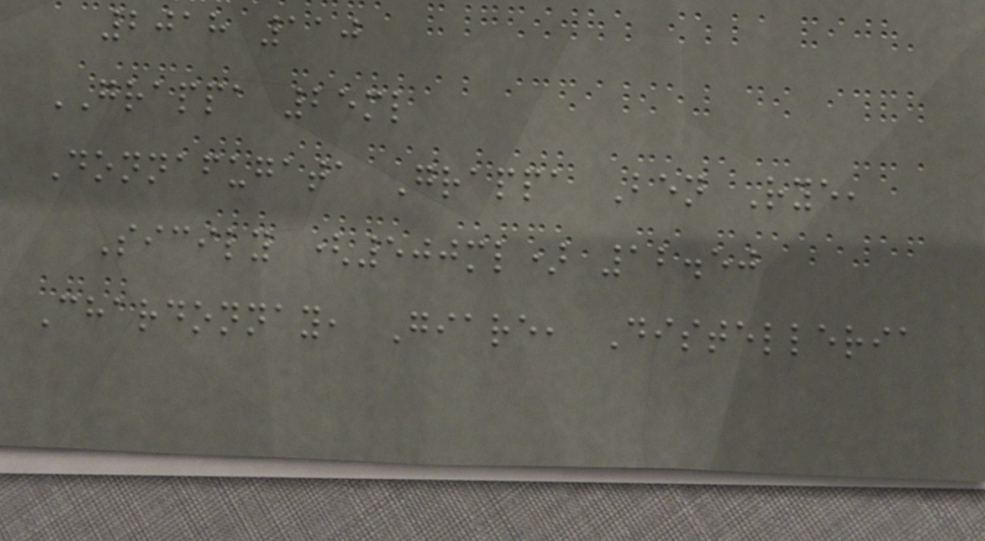2018 110
GRAPPA 25ml
Donnafugata Grappa Ben Rye,
Sicily (500ml) 12.50
Chardonnay, Giare, Distelleria
